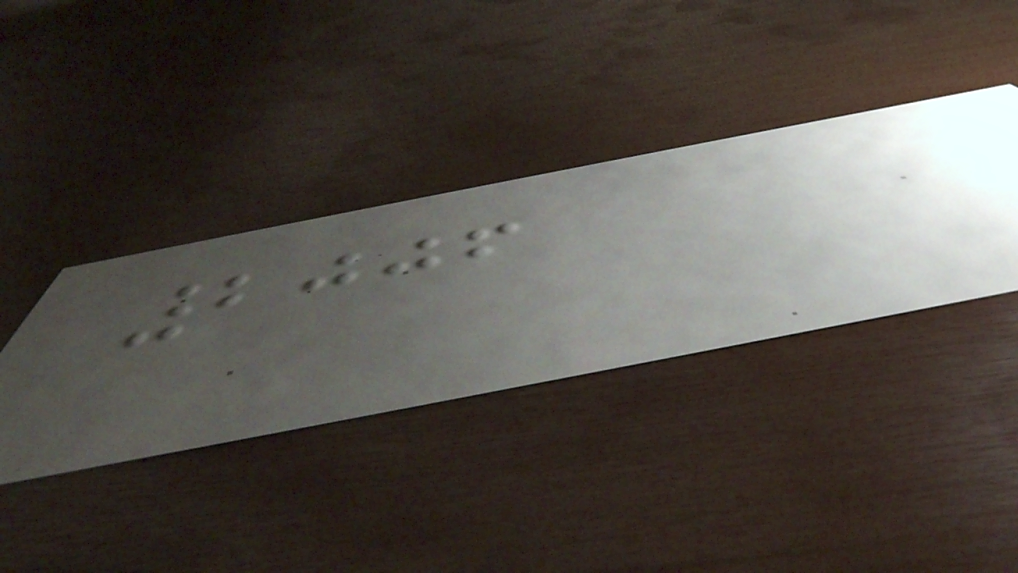2006
